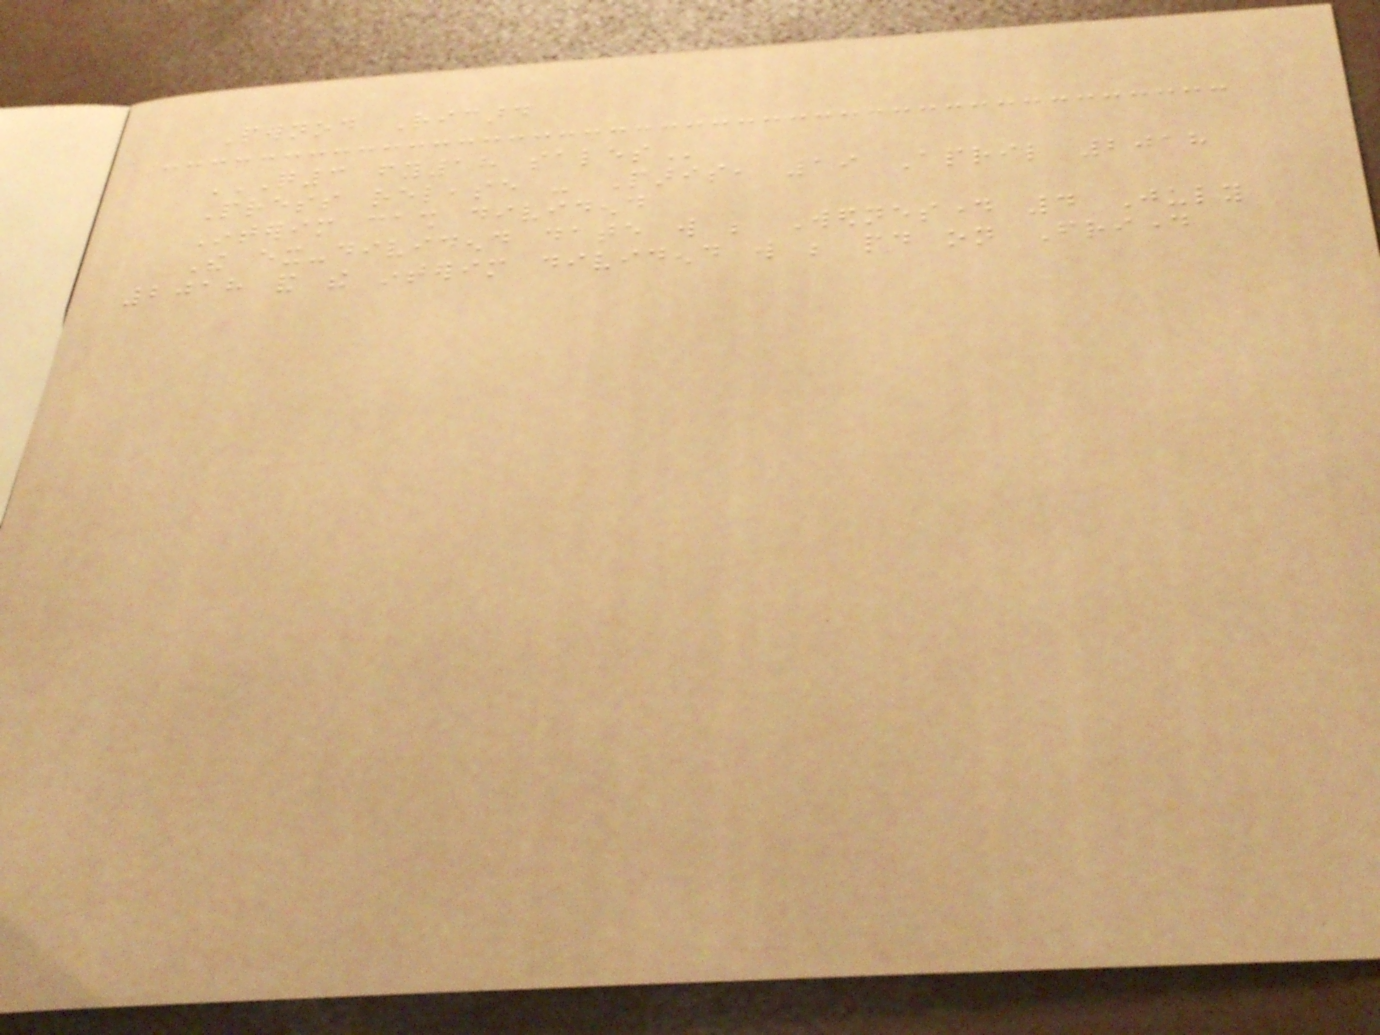Pernod Ricard
Q3 FY18 SALES
Press release - Paris, 19 April 2018
Interim cash dividend
The ex-dividend date will be Wednesday 4 July
2018 and the interim dividend will be paid on Friday
